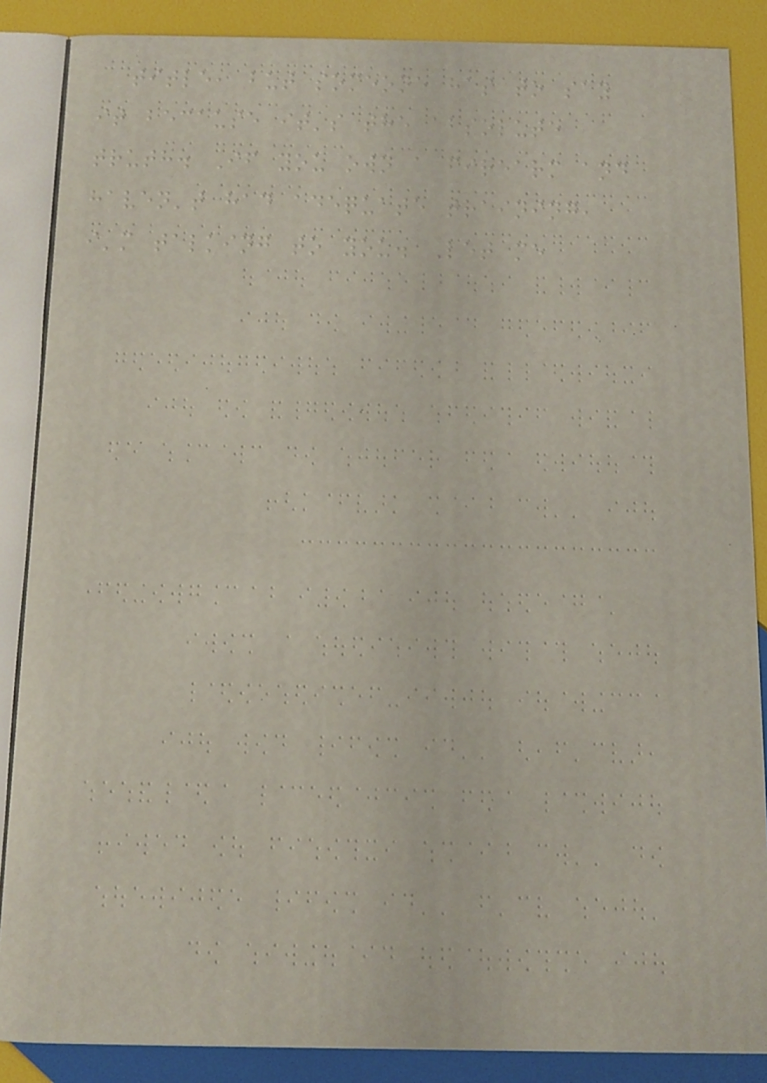title, but someone has to say
it because it's the absolute
truth. If you own a firearm and
haven't had adequate training,
i'm talking to you. Let me
